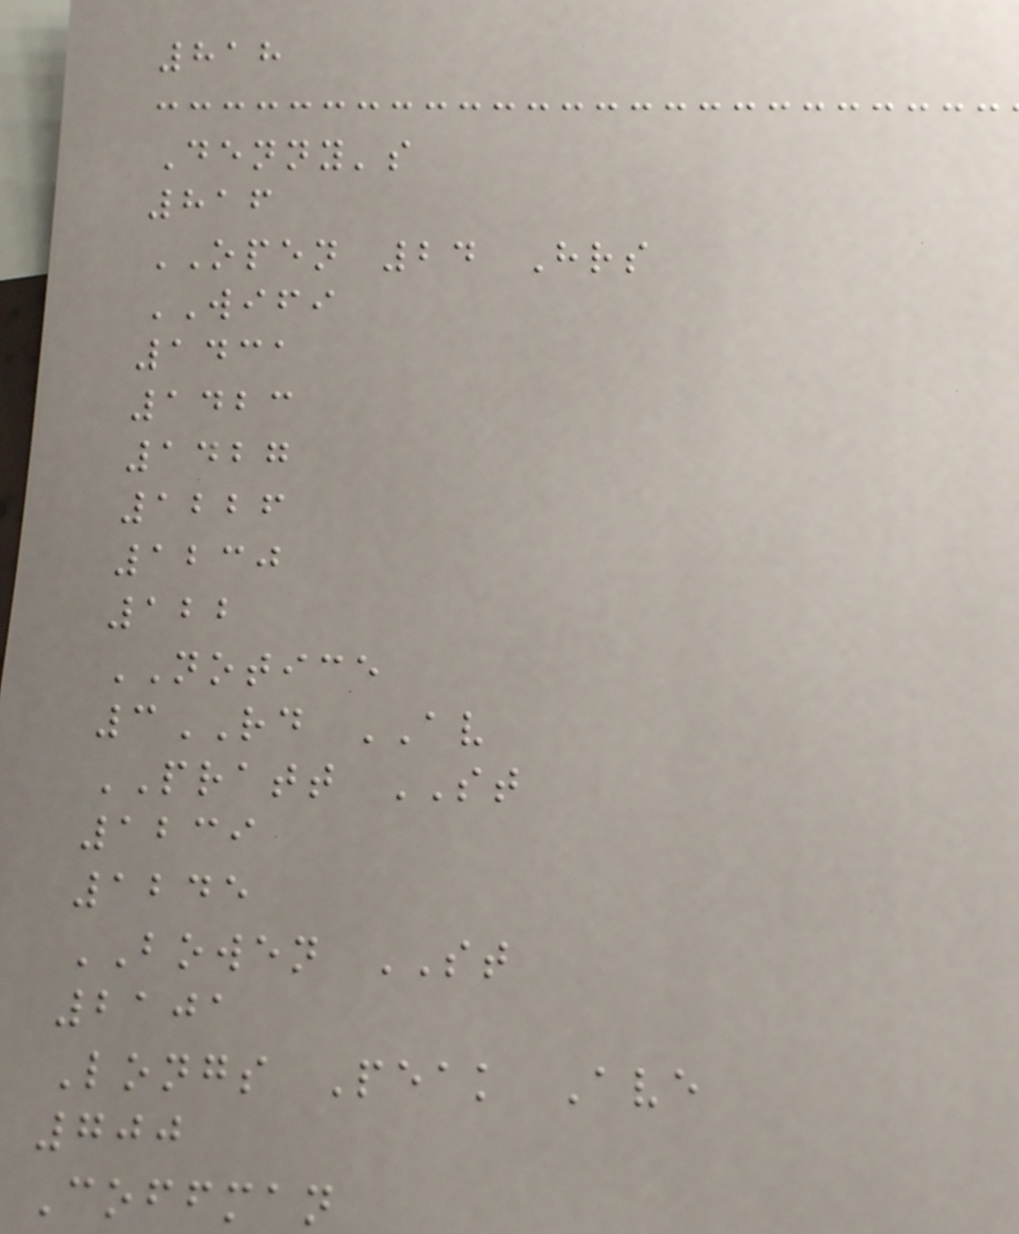818
Denny's
816
OPEN 24 Hrs
WIFI
1431
1423
1427
1226
1230
122
NOTICE
3RD AV
PRATT ST
1239
1245
BOWEN ST
2101
Longs Peak Ave
700
Coffman
